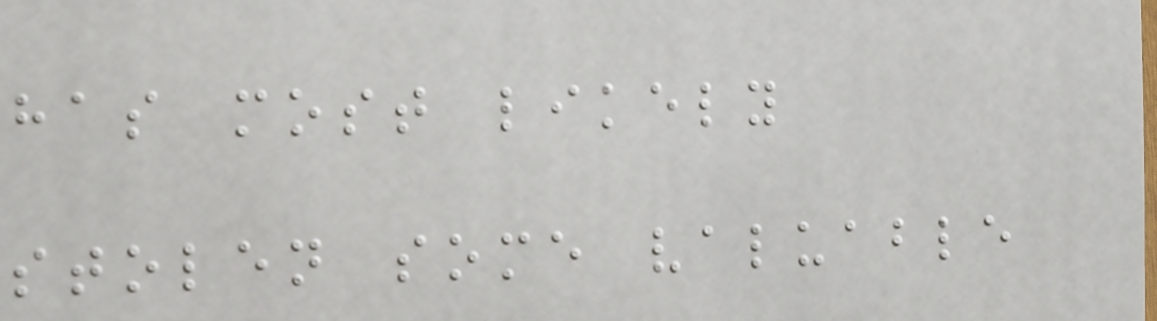has most likely
stolen some valuable
